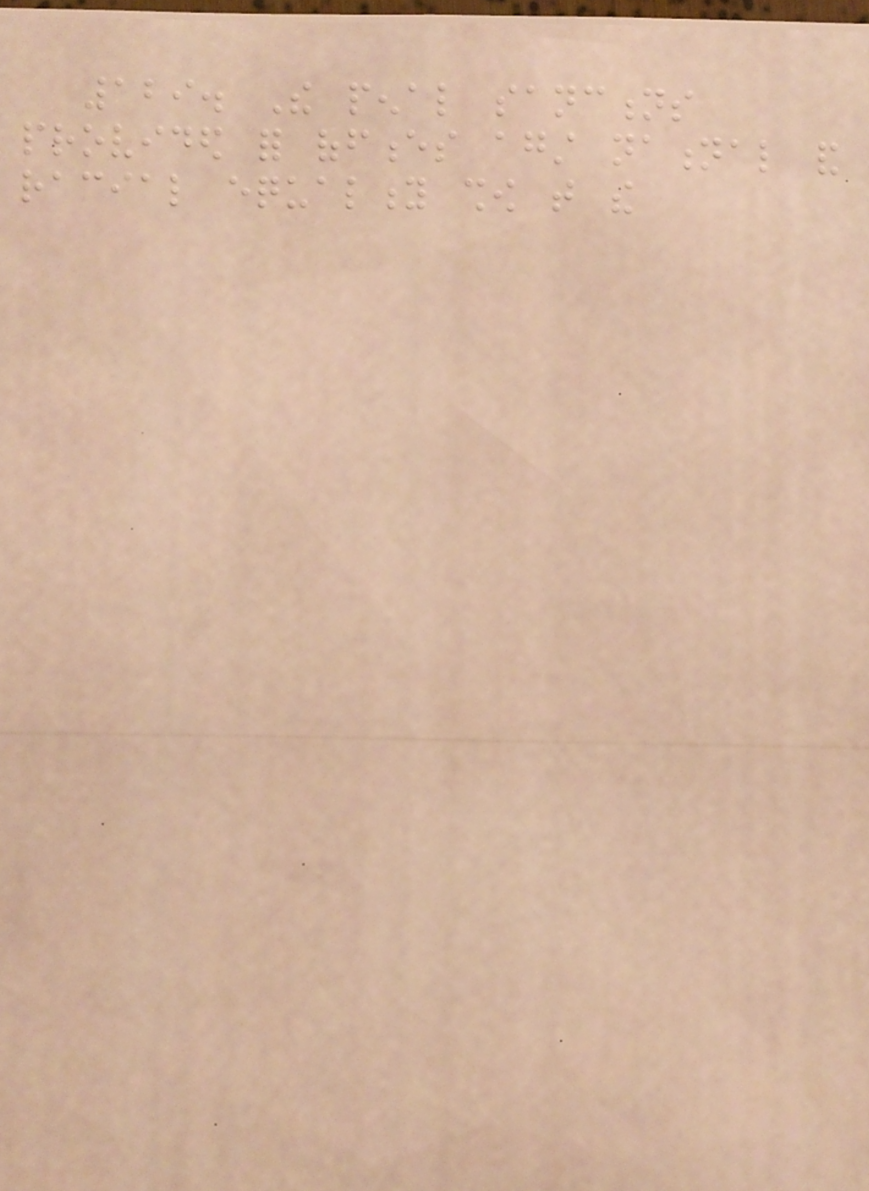129. The penal sanctions
provided for offences against national and
racial equality show that the
